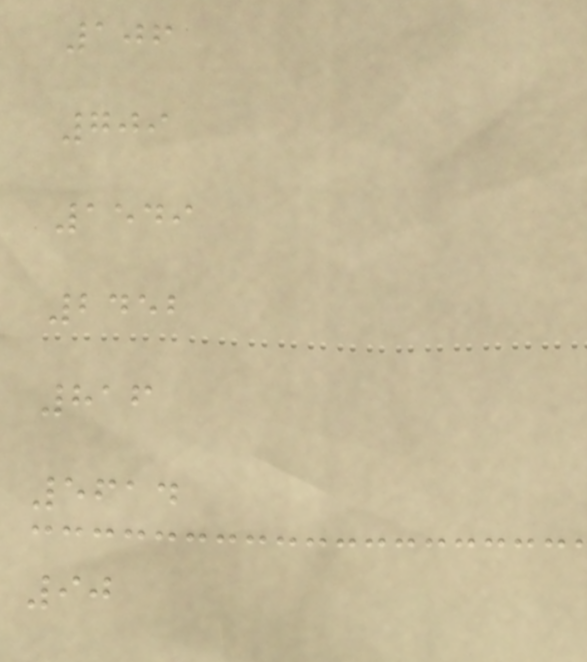106
709
1549
2452
816
5614
90
